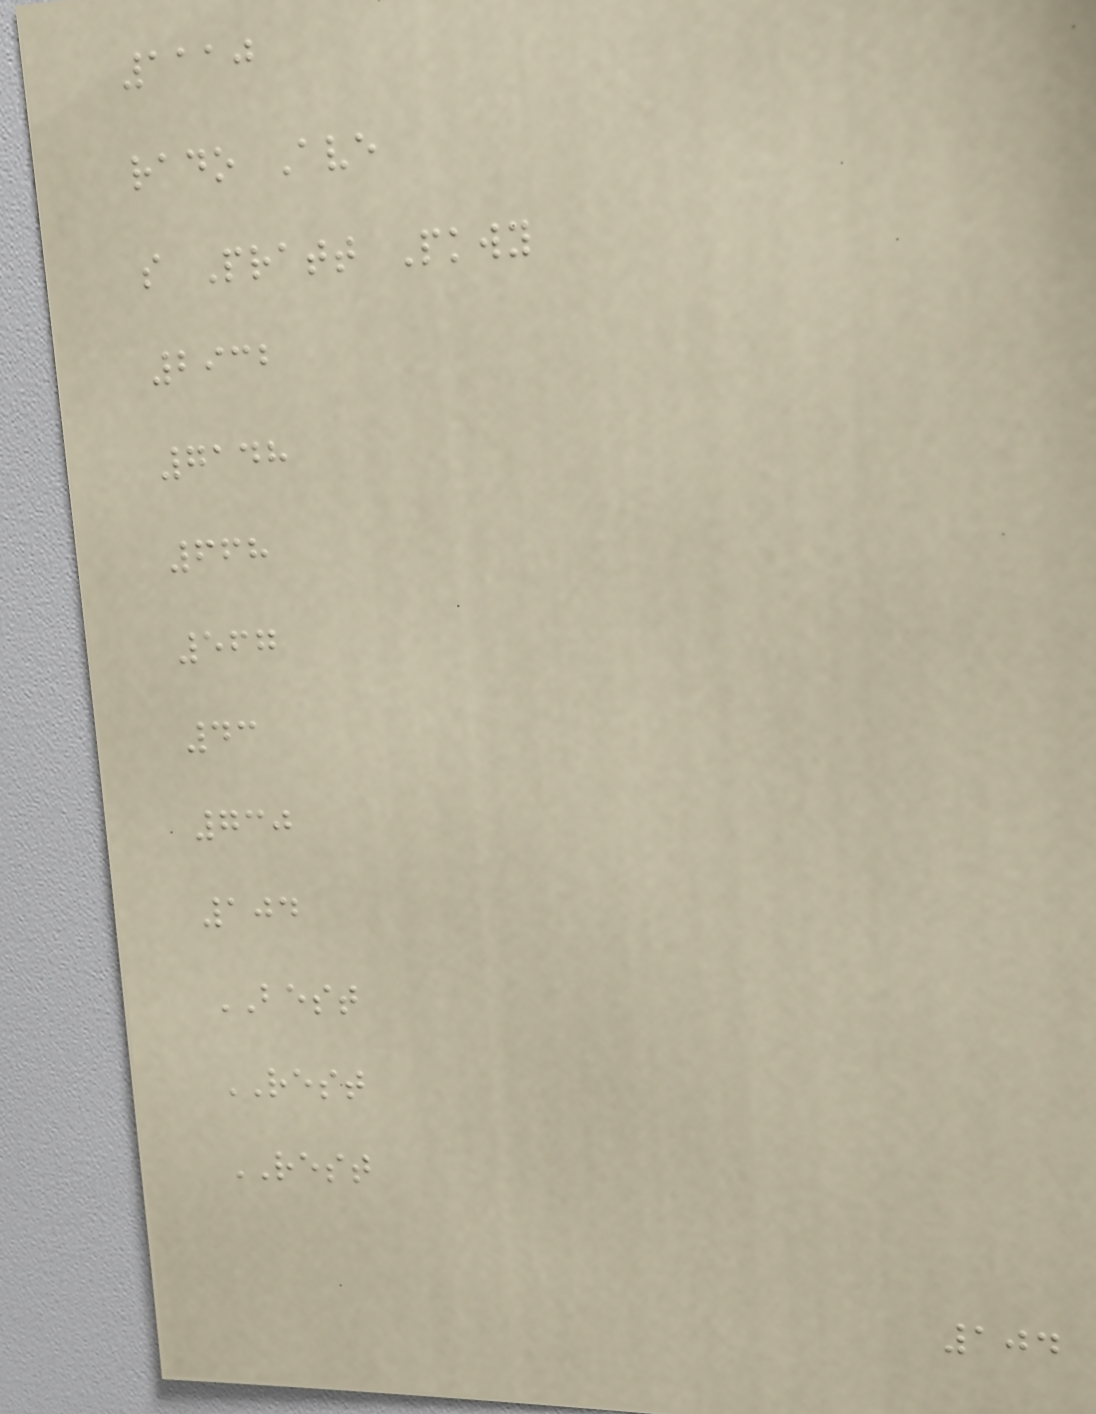1110
rado Ave
s Pratt Pkwy
2932
7148
668
567
43
730
104
BEST
REST
REST
104
